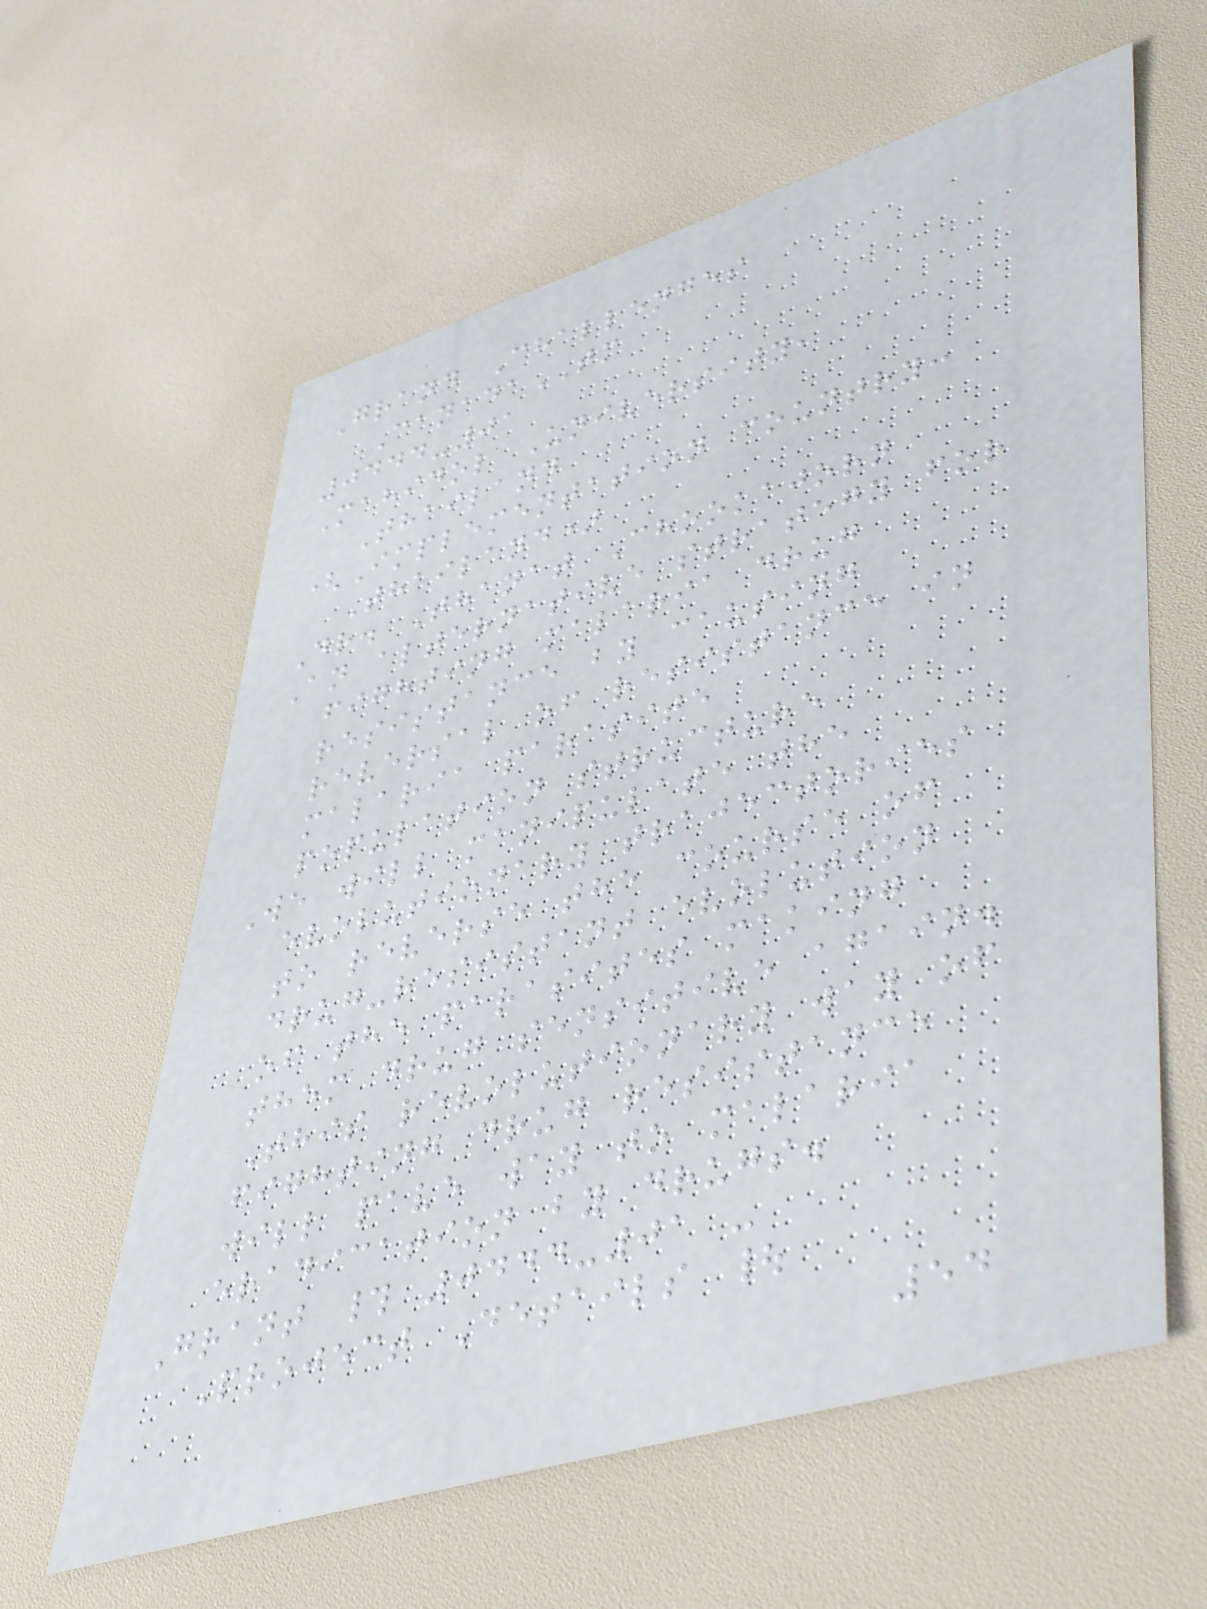Grand Challenges
CanadaTM
0444-01
Mahidol University,
Thailand
(Implementation country:
Thailand)
Dr. Thanat Chookajorn
An alternative strategy for
fighting malaria drug
resistance by causing
reversal of resistance in
malaria parasite
population structure
We will manipulate the
evolutionary trajectories
to reverse the course of
drug-resistant evolution
of the parasites making
them drug sensitive again.
This revolutionary way of
fighting drug resistance
will pave way to malaria
eradication by drugs.
Grant # 0444-01 -
Project Details |
54
